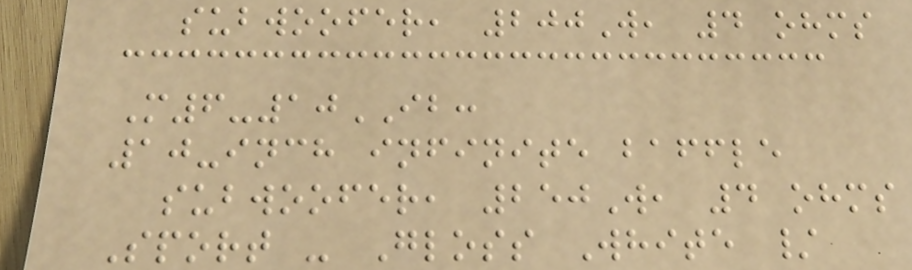subwoofer, 200W, 4 ohms
M6-10IB:
10-inch infinite baffle
subwoofer, 250W, 4 ohms
Sport - Gloss White /
